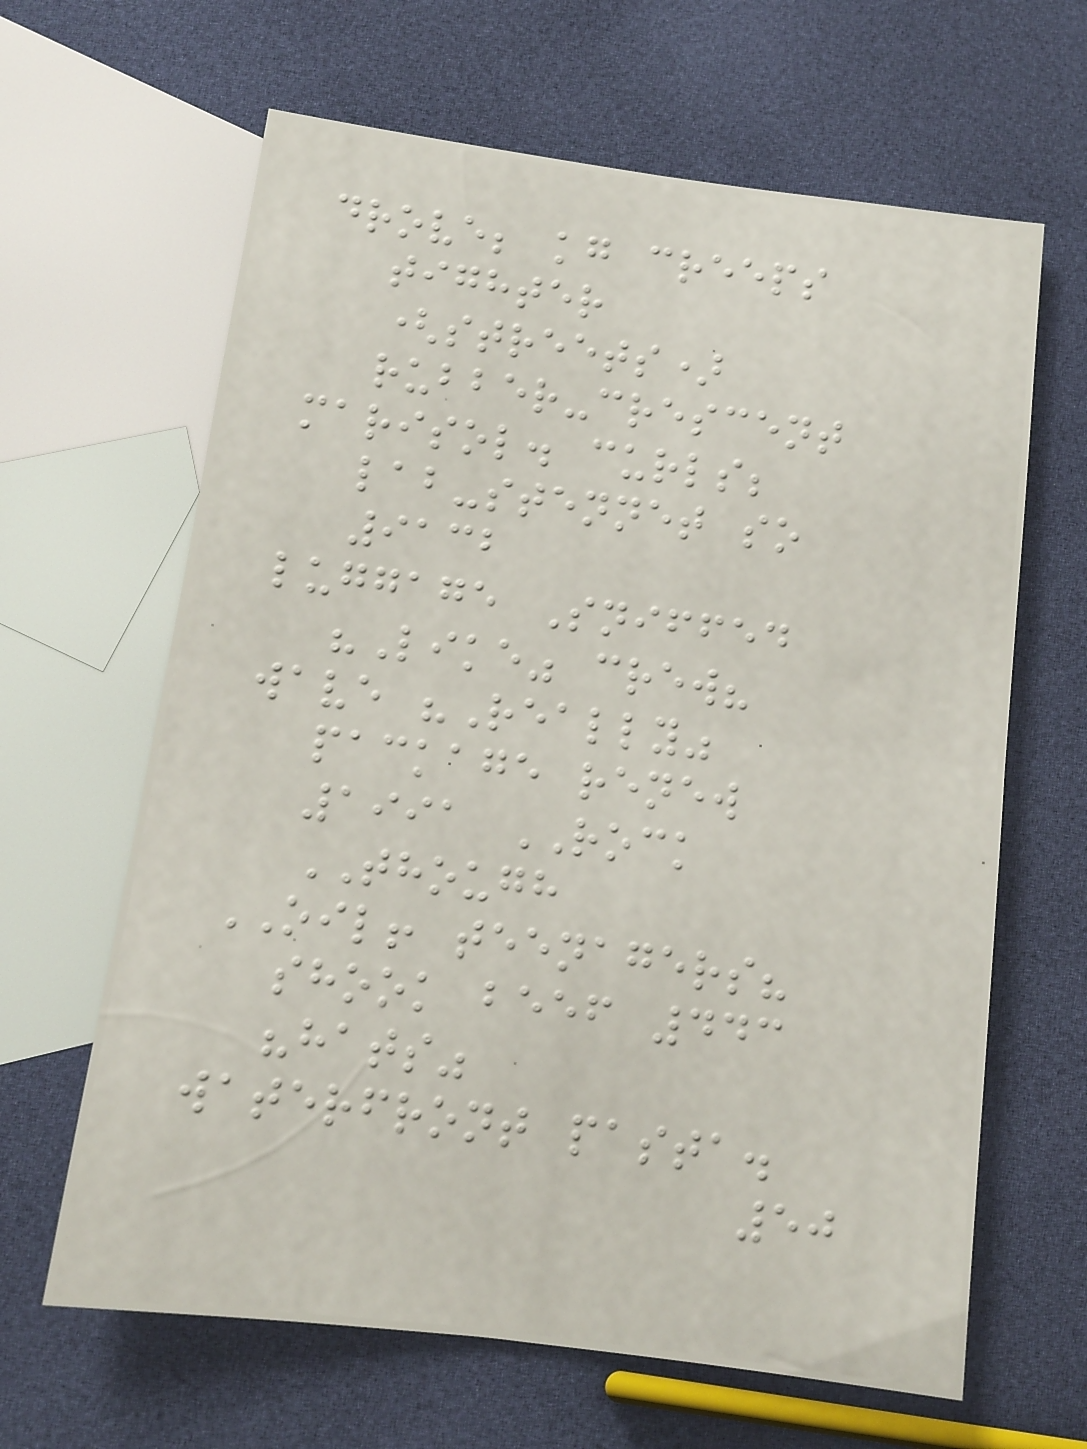drove; kg creeps
tighter
(streets)
rubber-crescent
marisol. curls;
lab-stennet so
9132
luggage Sniffed
"Like" crew?
wave "Really"
package renew
1991 ROCK
THOUGH
OIL! teenagers?
shook beef 443
"hats"
waterfront pasta.
50
